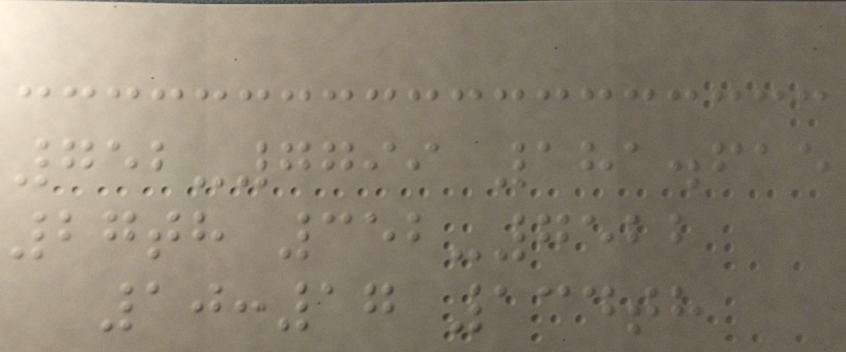752-7799 181.615
27th 352-7522
10:17 134th
